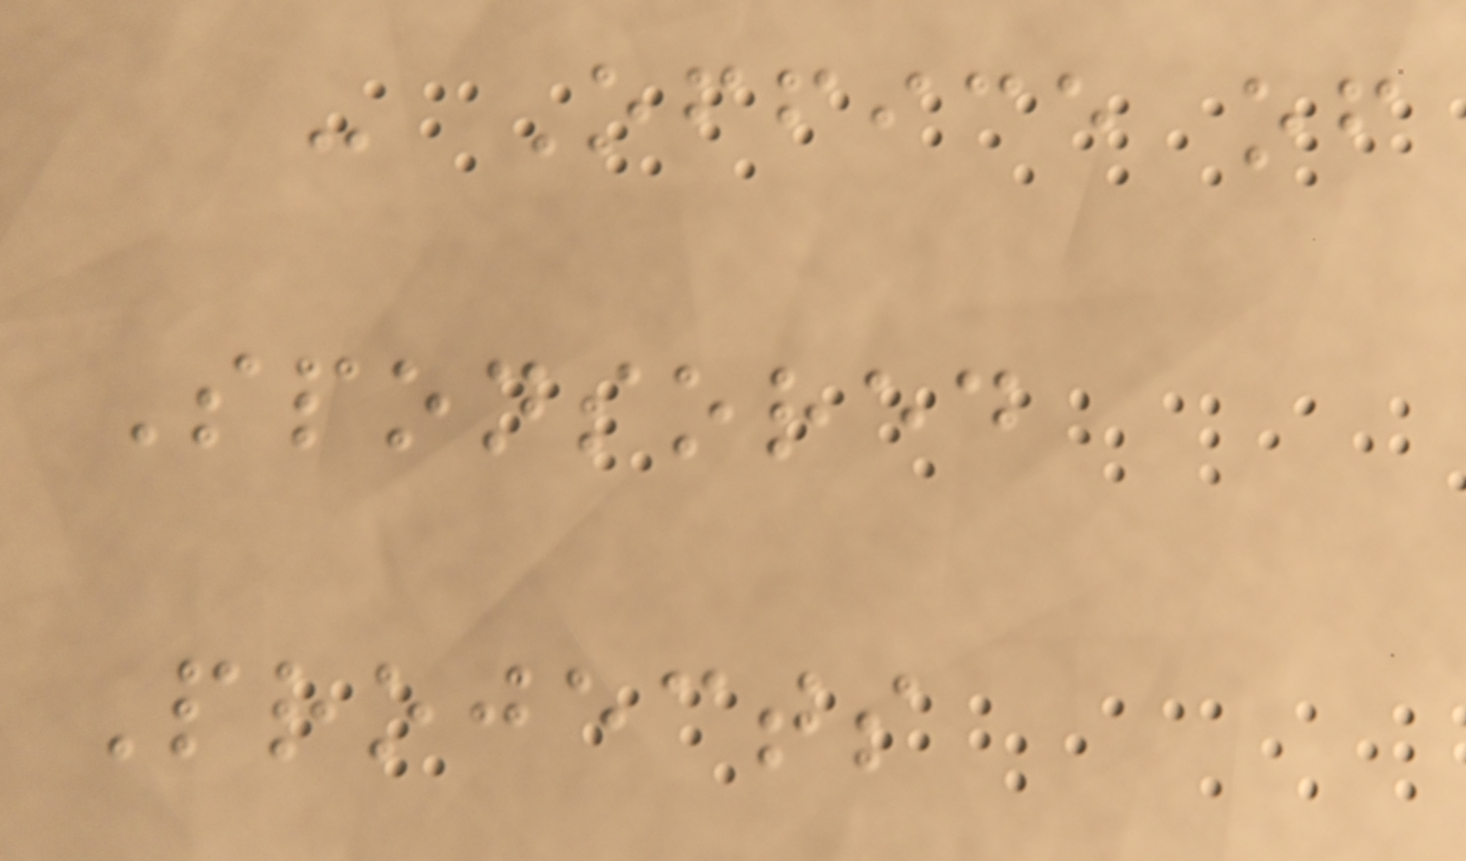- Office of
Sponsored
Projects
